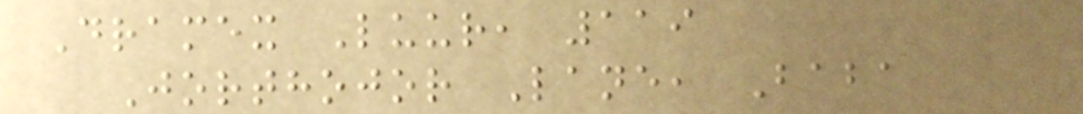Dramex Luur, 119
Jorthojor Lane, Baba
